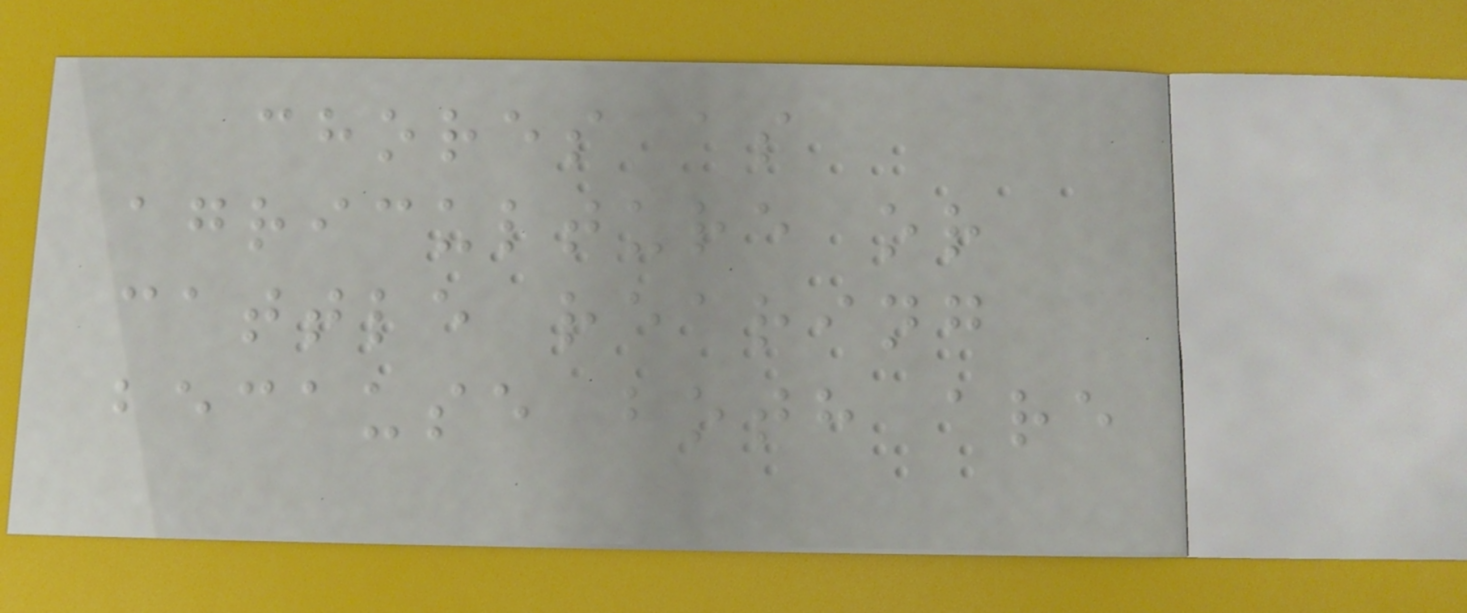chores as
agriculture or
cattle rearing
because both are
